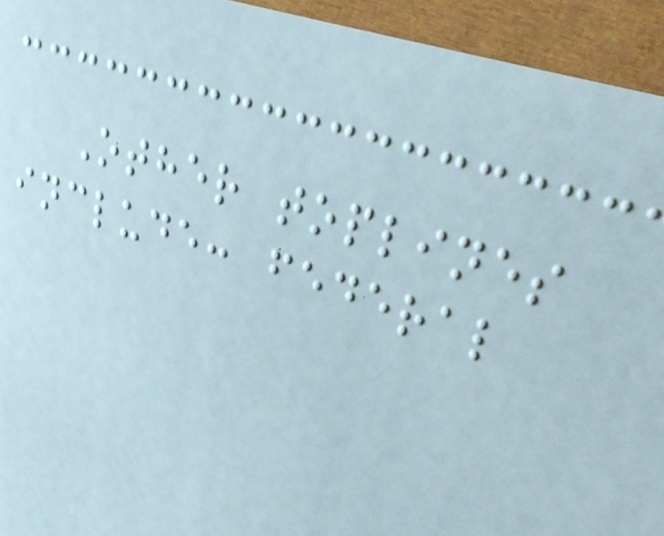Other toplines
include: federal
